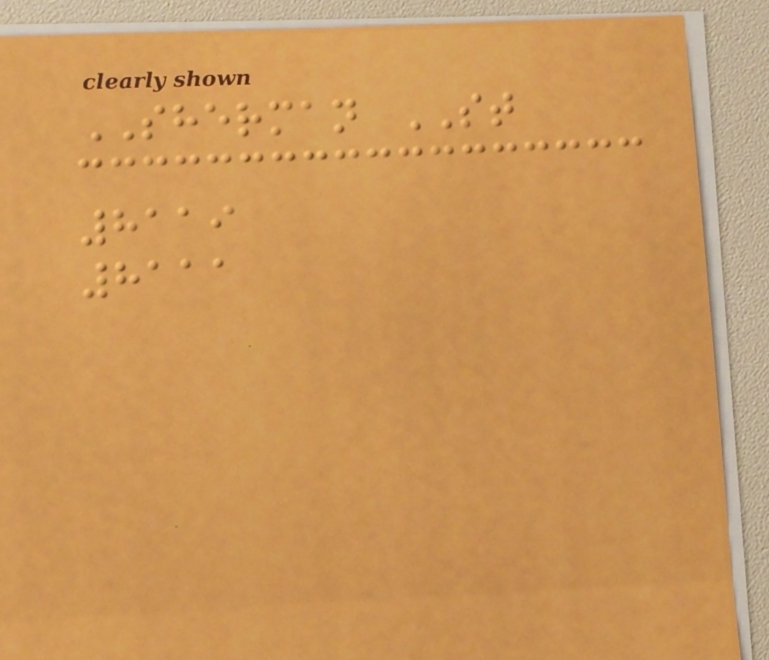SHERMAN ST
8119
8111
